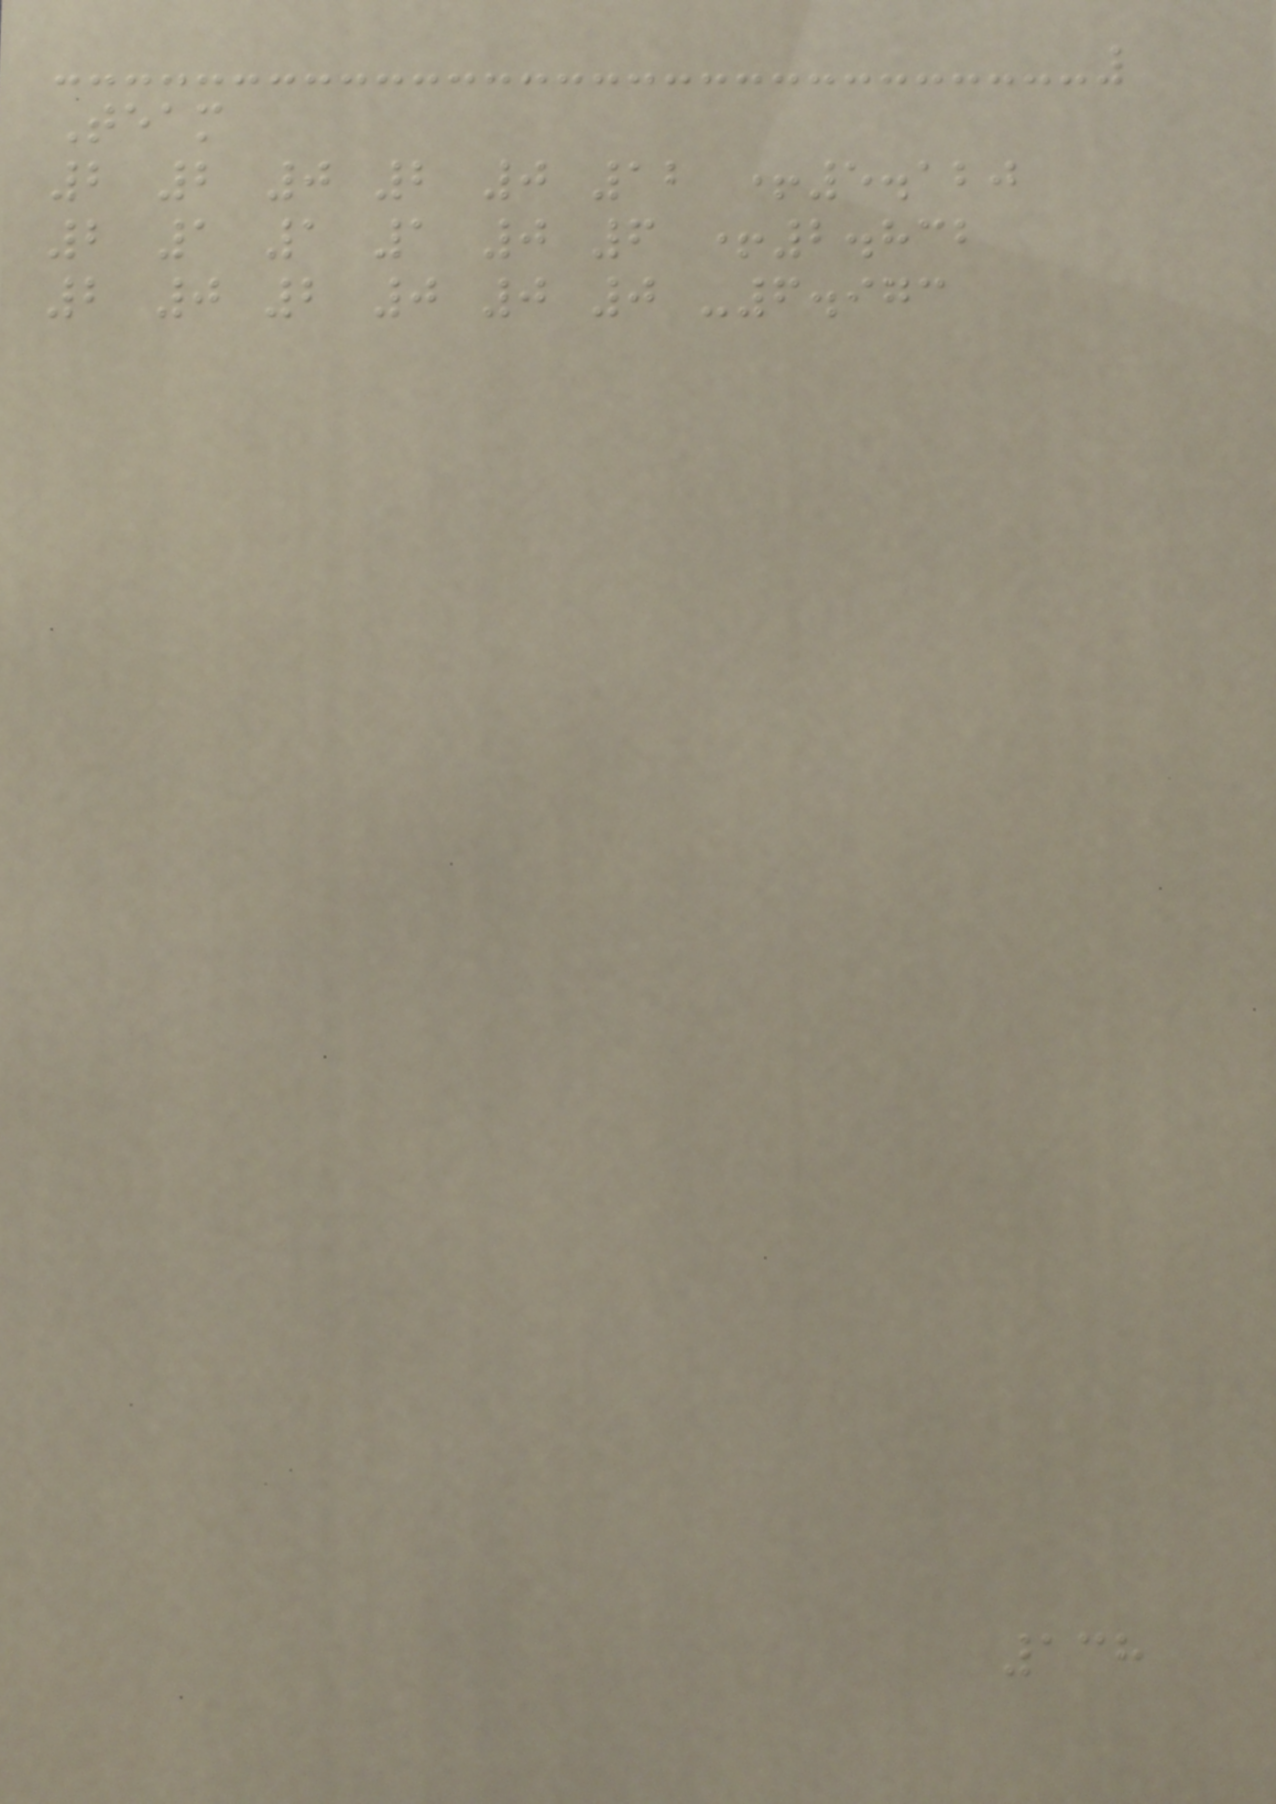Team
2 2 0 2 0 12 +5.120
2 1 1 1 0 6 +2.832
2 0 2 0 0 0 -6.973
138
